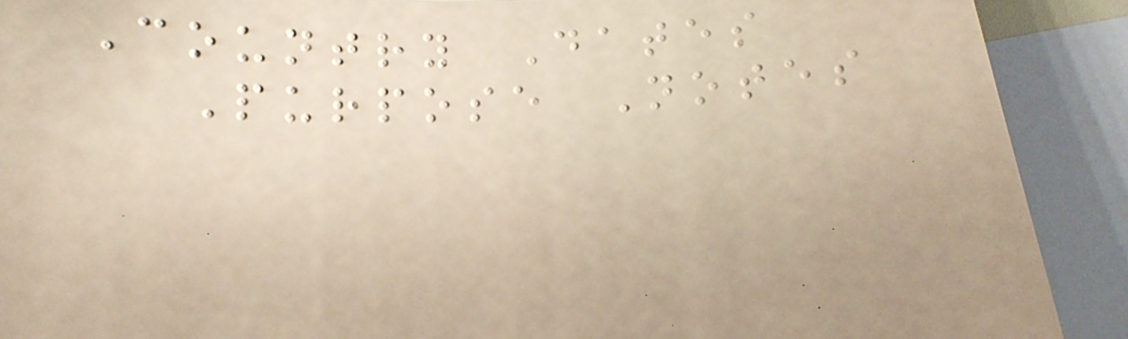Country Dates
Purpose Notes
